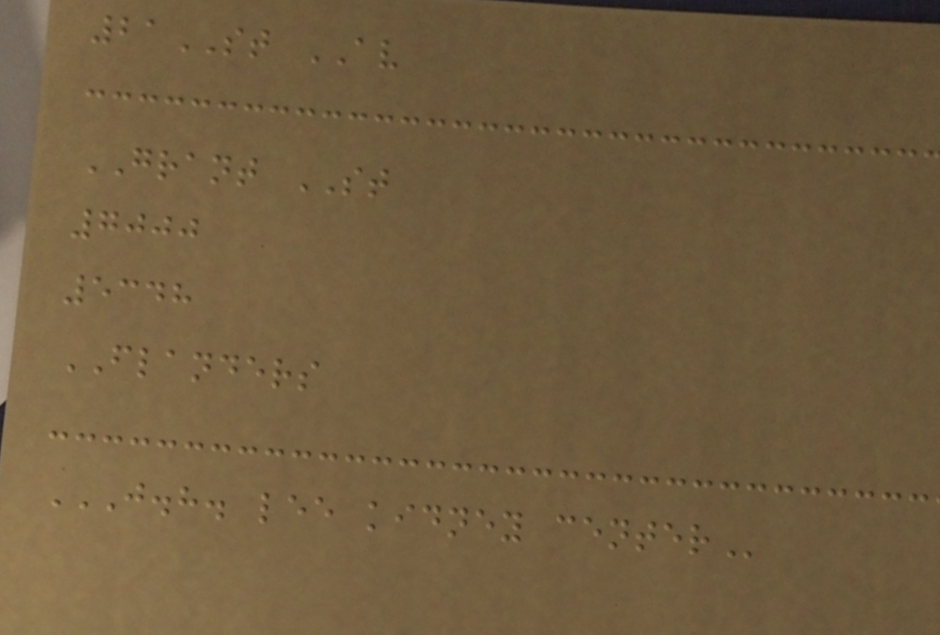21ST AV
GRANT ST
7000
5348
FLANDERS
J.H. LEE KIDNEY CENTER
